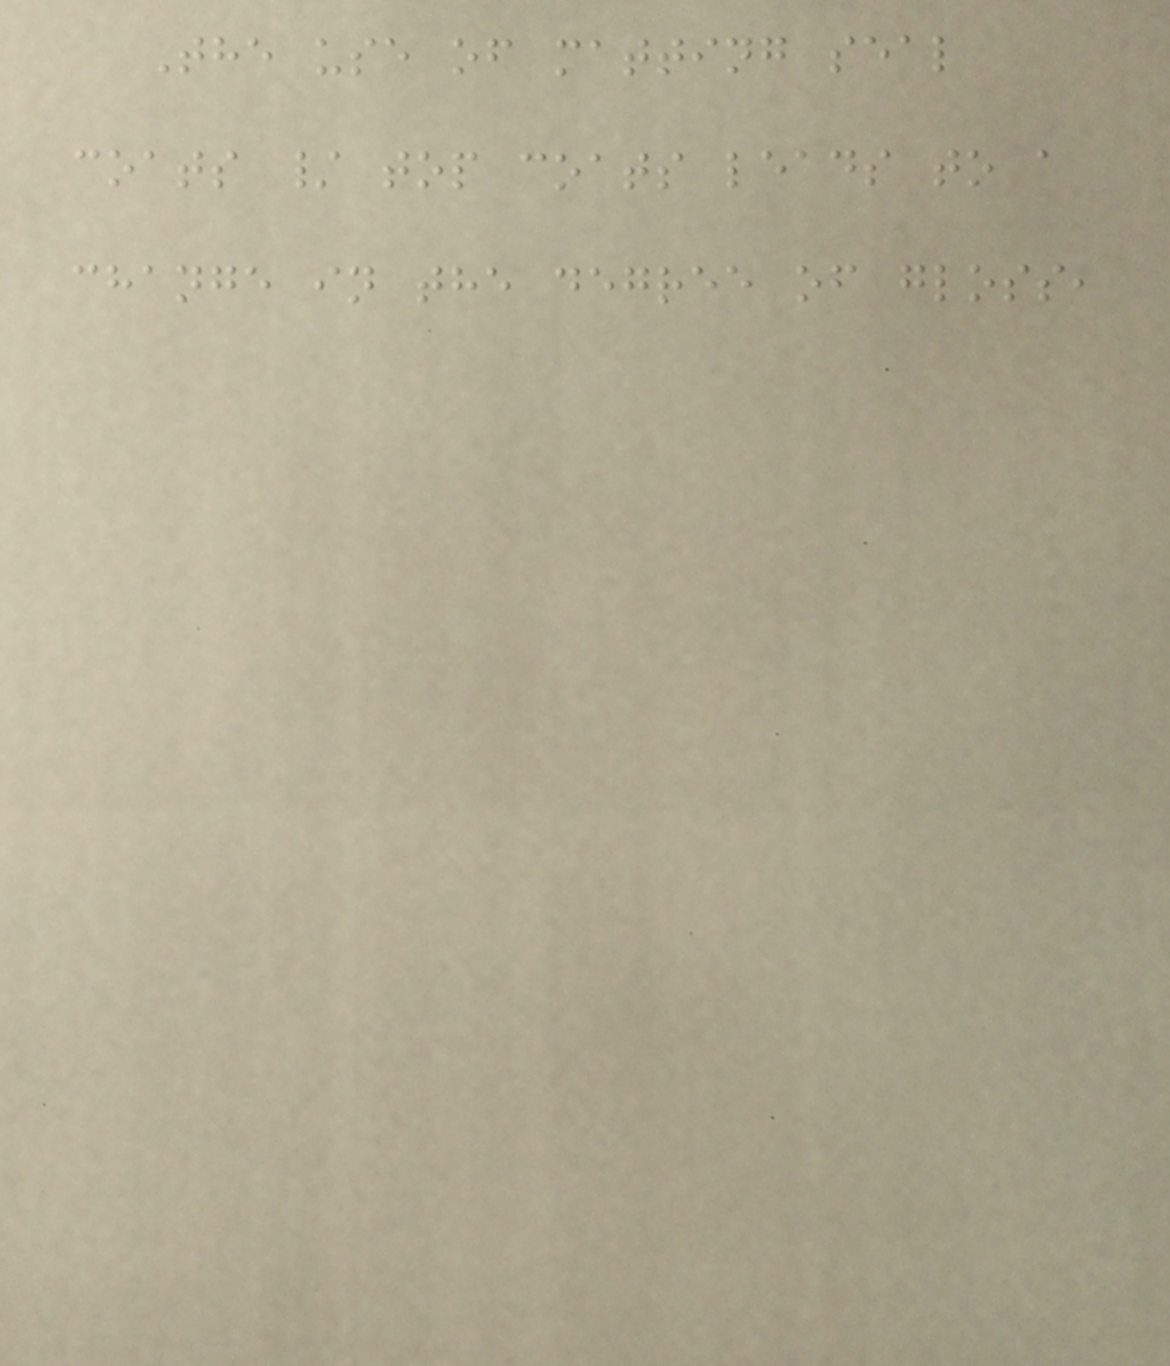The use of matting seal
coats / top coats leads to a
change in the degree of gloss,
